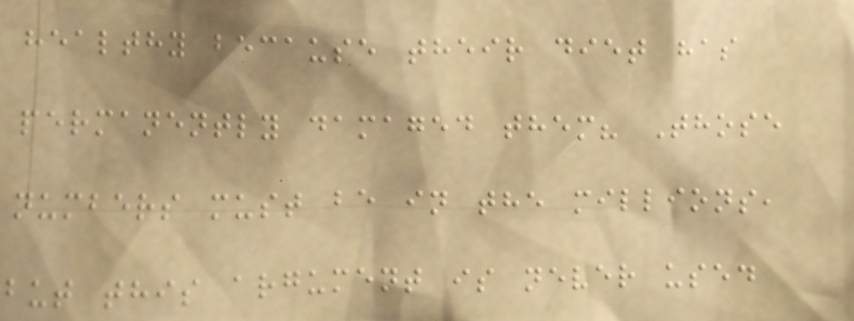healthy because their diet has
permanently damaged them? Those
numbers must be in the millions,
but this argument is never used
